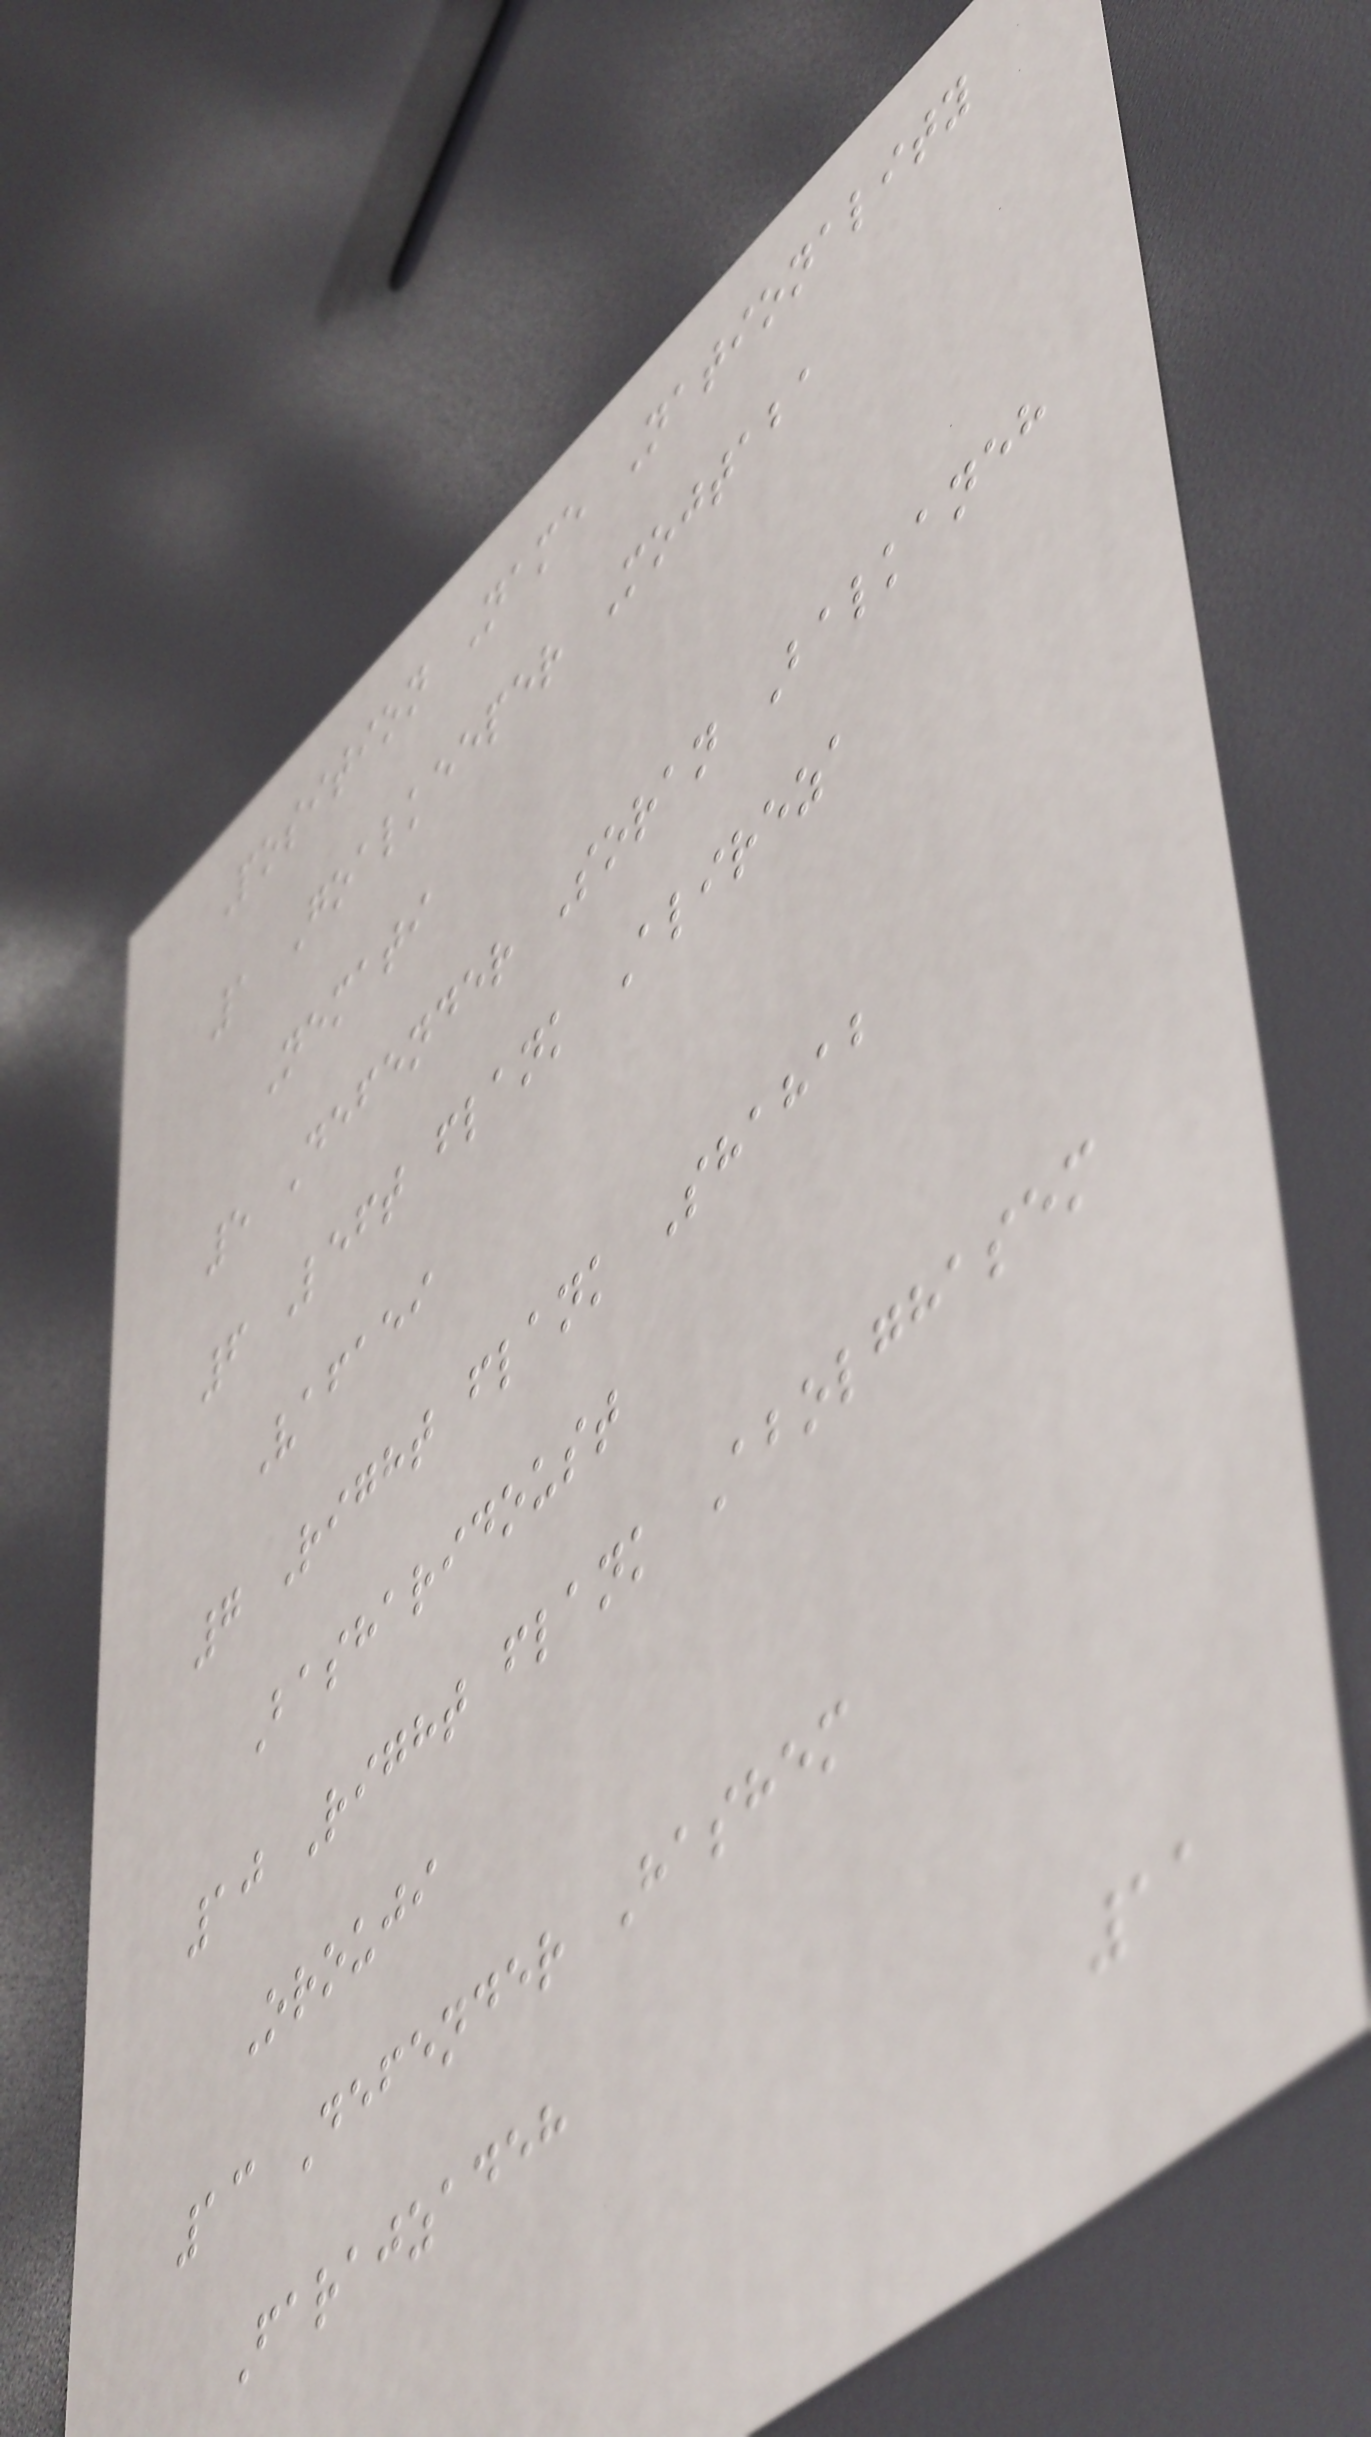Position Name Nationality
1 Goalkeeper Mojtaba
Nemati
5 Defender Soran Balkaneh
6 Left flank Alireza
Vafaei
7 Right flank Shahab
Basharidoust
10 Right flank Abolghasem
Orouji
13 Defender Hashem
Farajzadeh
11
